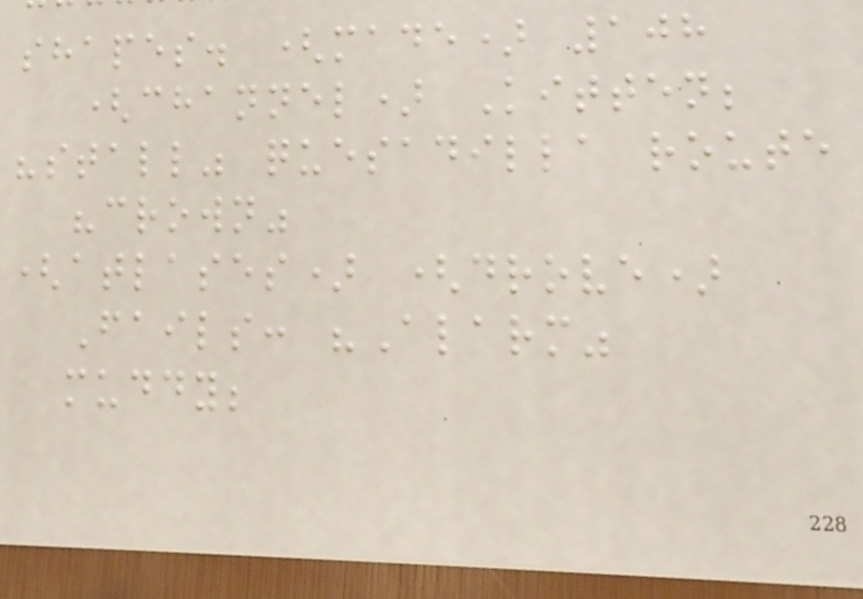shapes. (made) 108
(channel) Kitten;
"stall" quesadilla route
"crown"
(atlases) (drove)
Fails: "Alarm"
muddy;
